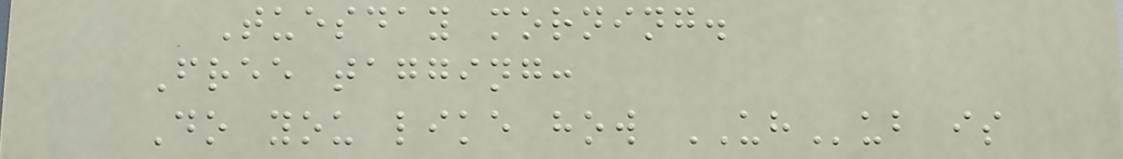Tuesday morning.
Free tagging:
Do you like how UHub is
